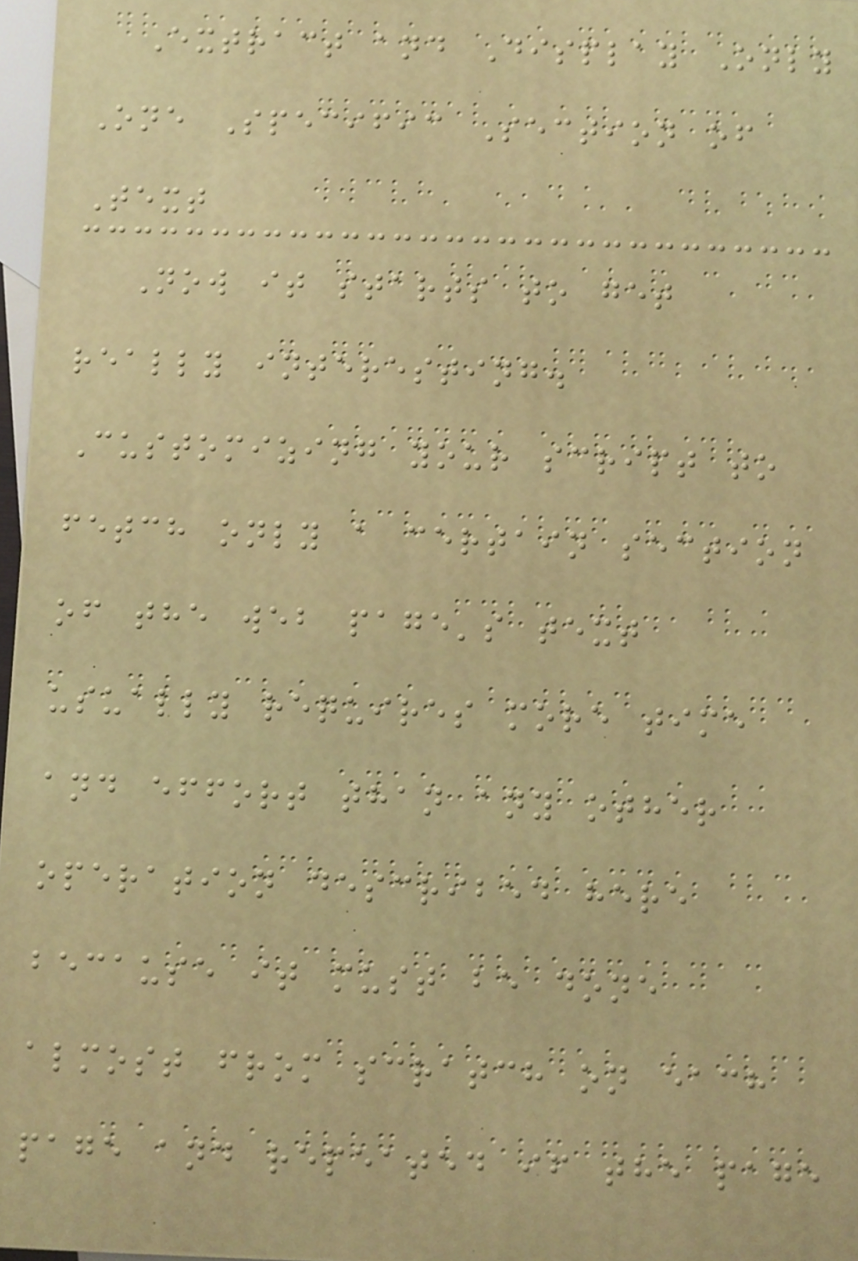Extract and Display Only
One Specific Section of
Text
Now it starts to get
really interesting.
Customizing your script to
fetch only a certain section
of the web page's text
usually requires more time
and effort than any other
operation described here
because it must be done
almost from scratch on each
page and repeated if the page
